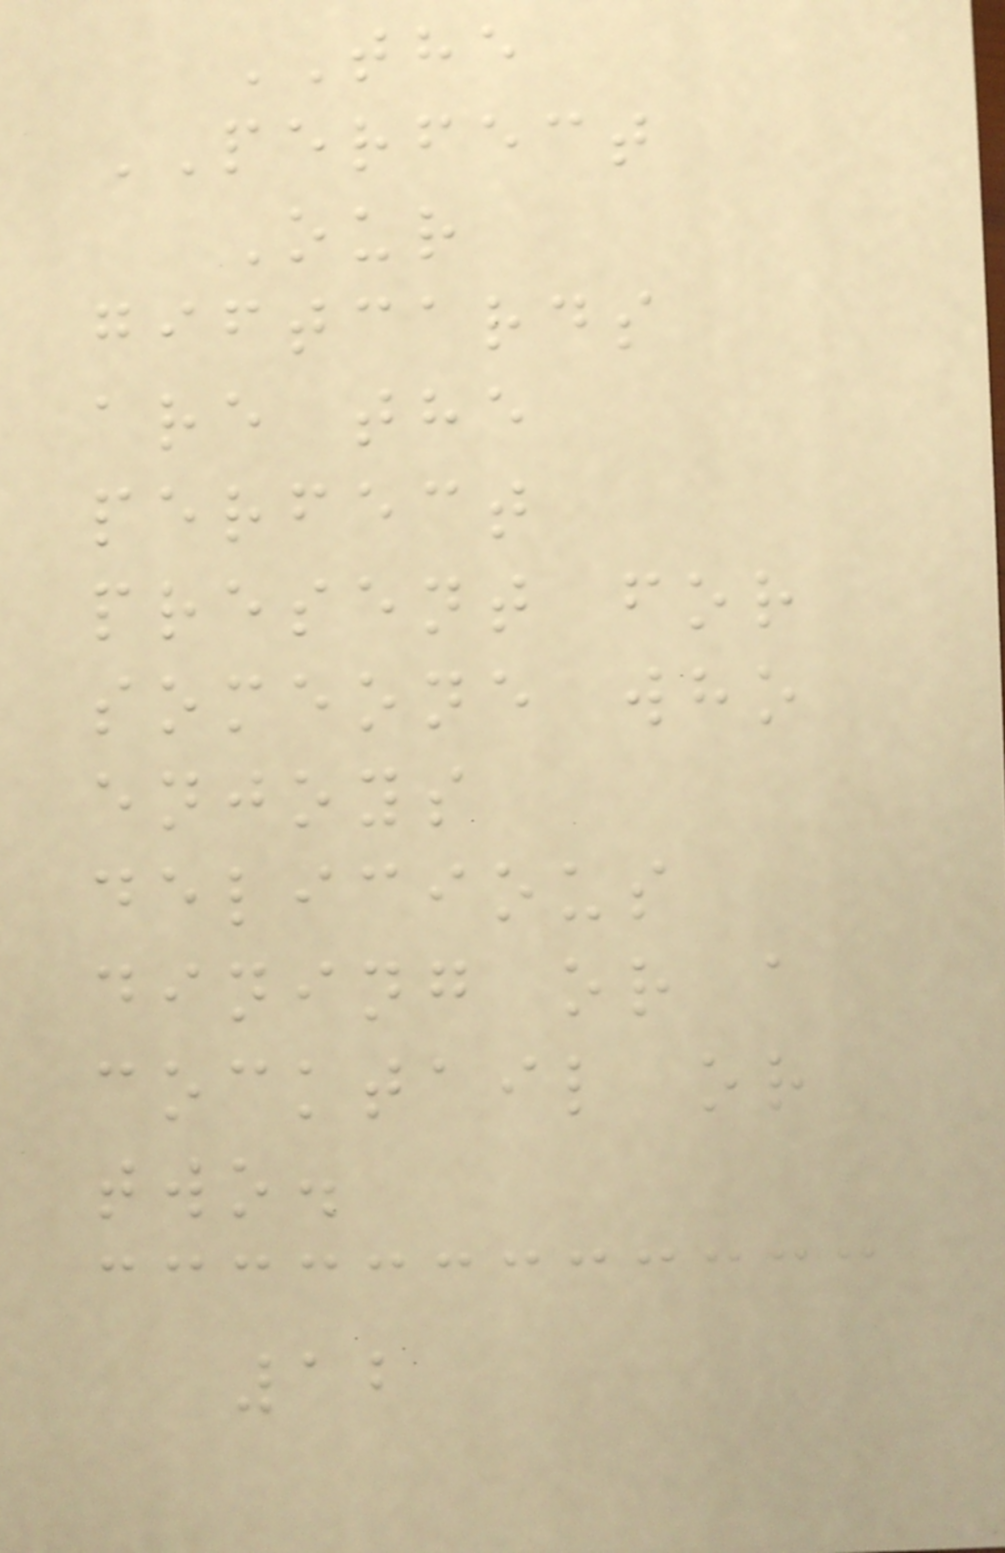THE
PERFECT
Our
giftcards
are the
perfect
present for
someone who
enjoys
delicious
dining or a
cocktail or
two.
12
